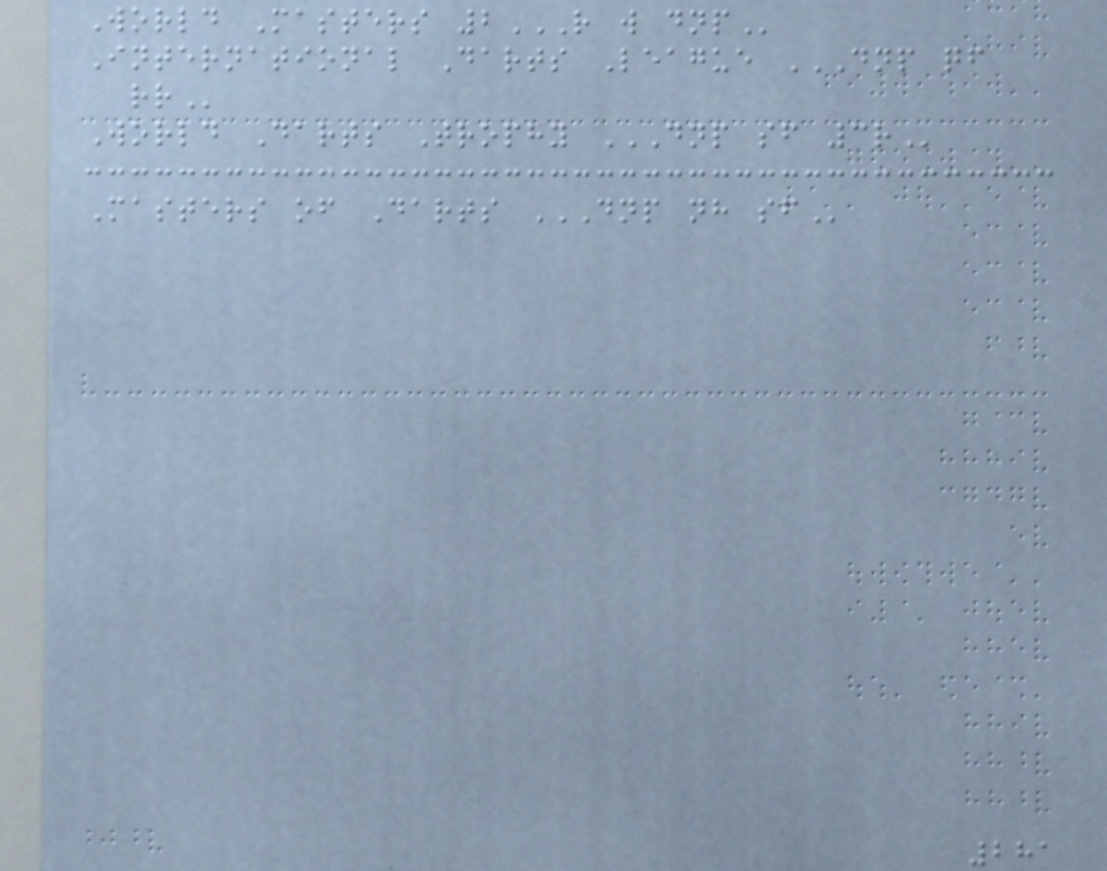World Masters 2R W DNP
International Darts League DNP QF
RR
World Darts Trophy DNP SF 3R
Masters of Darts DNP NH SF
281
